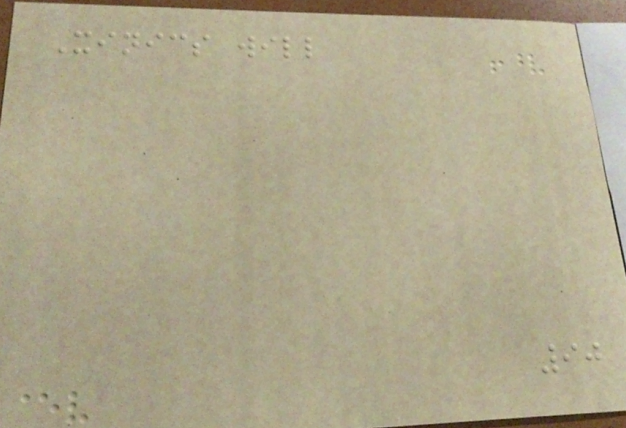Xinics will
90
